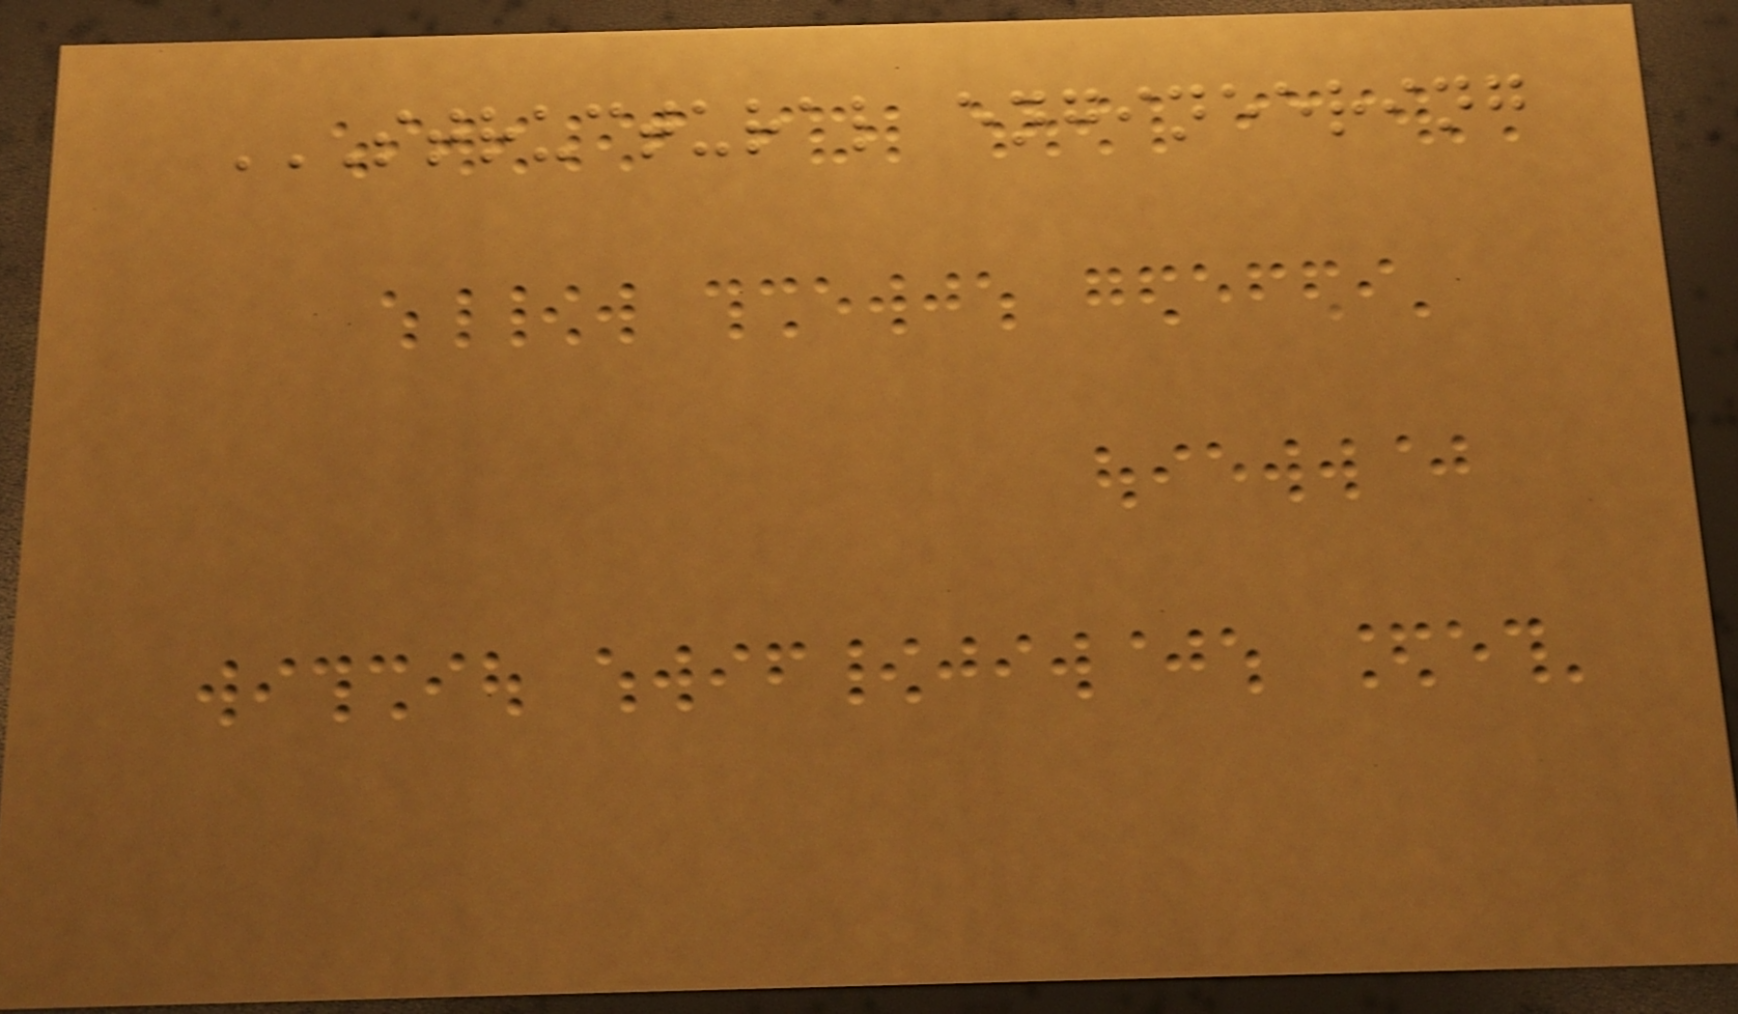STRUCTURAL ENGINEERING
